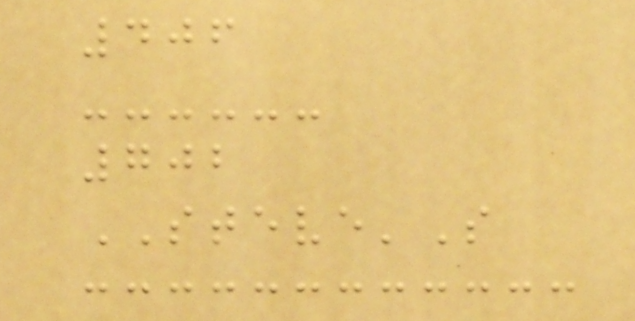406
702
STEVE'S
